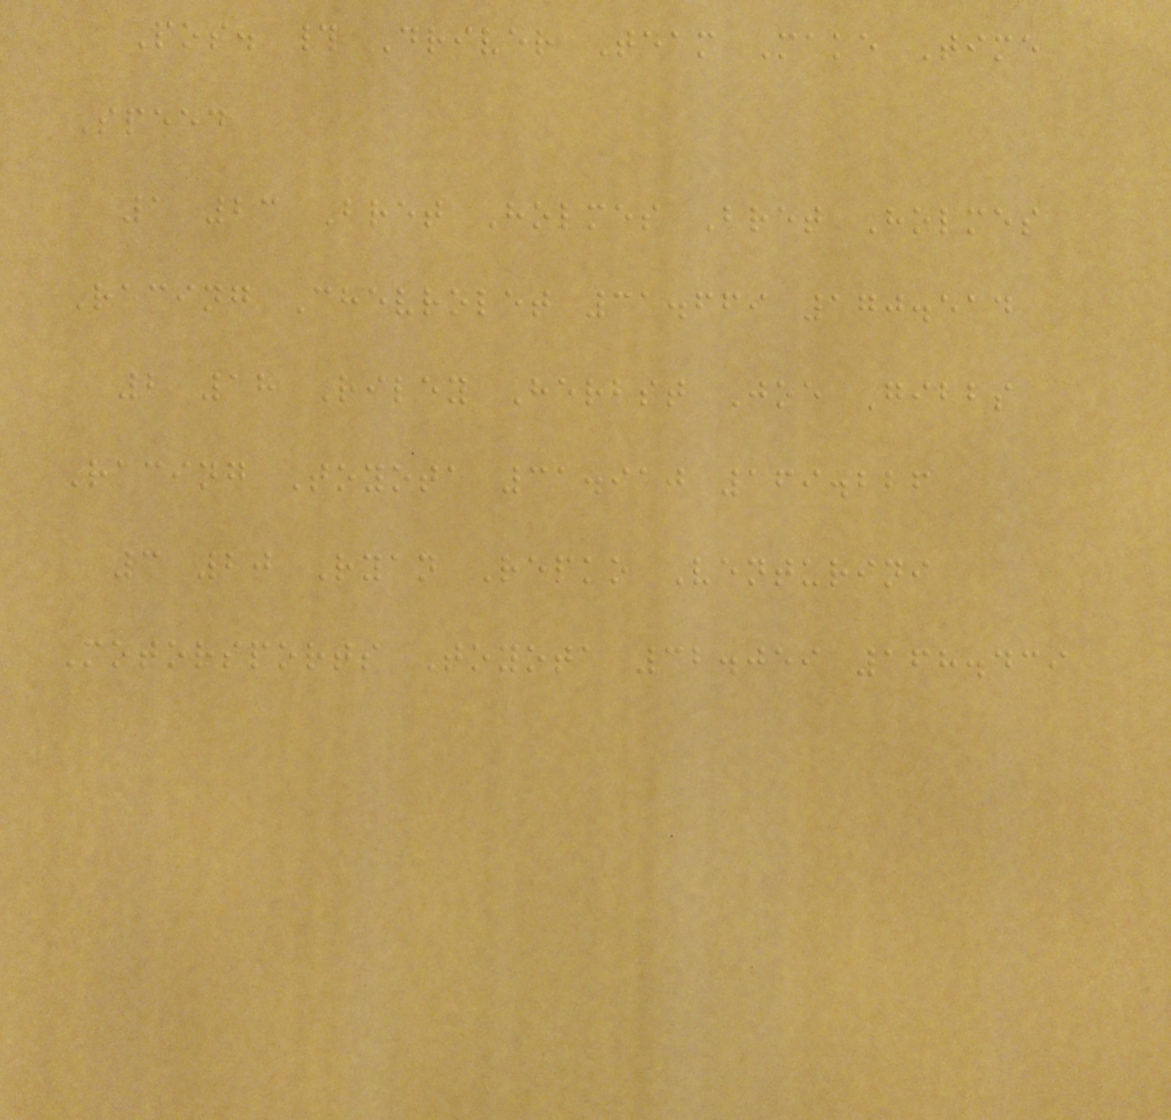Pos. # Driver Team Make Time
Speed
1 23 Bret Holmes Bret Holmes
Racing Chevrolet 31.669 170.514
2 18 Riley Herbst Joe Gibbs
Racing Toyota 31.910 169.226
3 20 Ryan Repko Venturini
Motorsports Toyota 32.059 168.439
